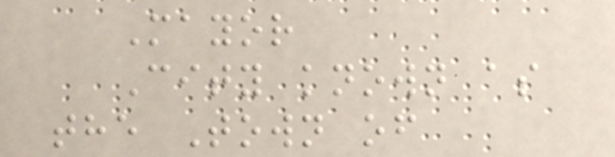Mayor
City known as
the Town of
